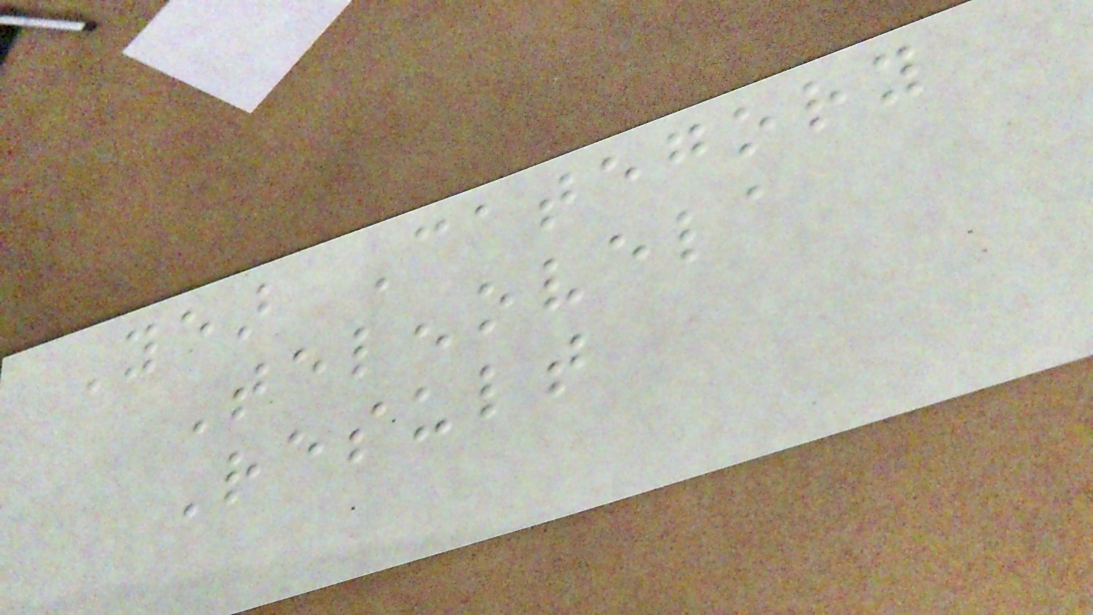Year Category
Telenovela
Result
